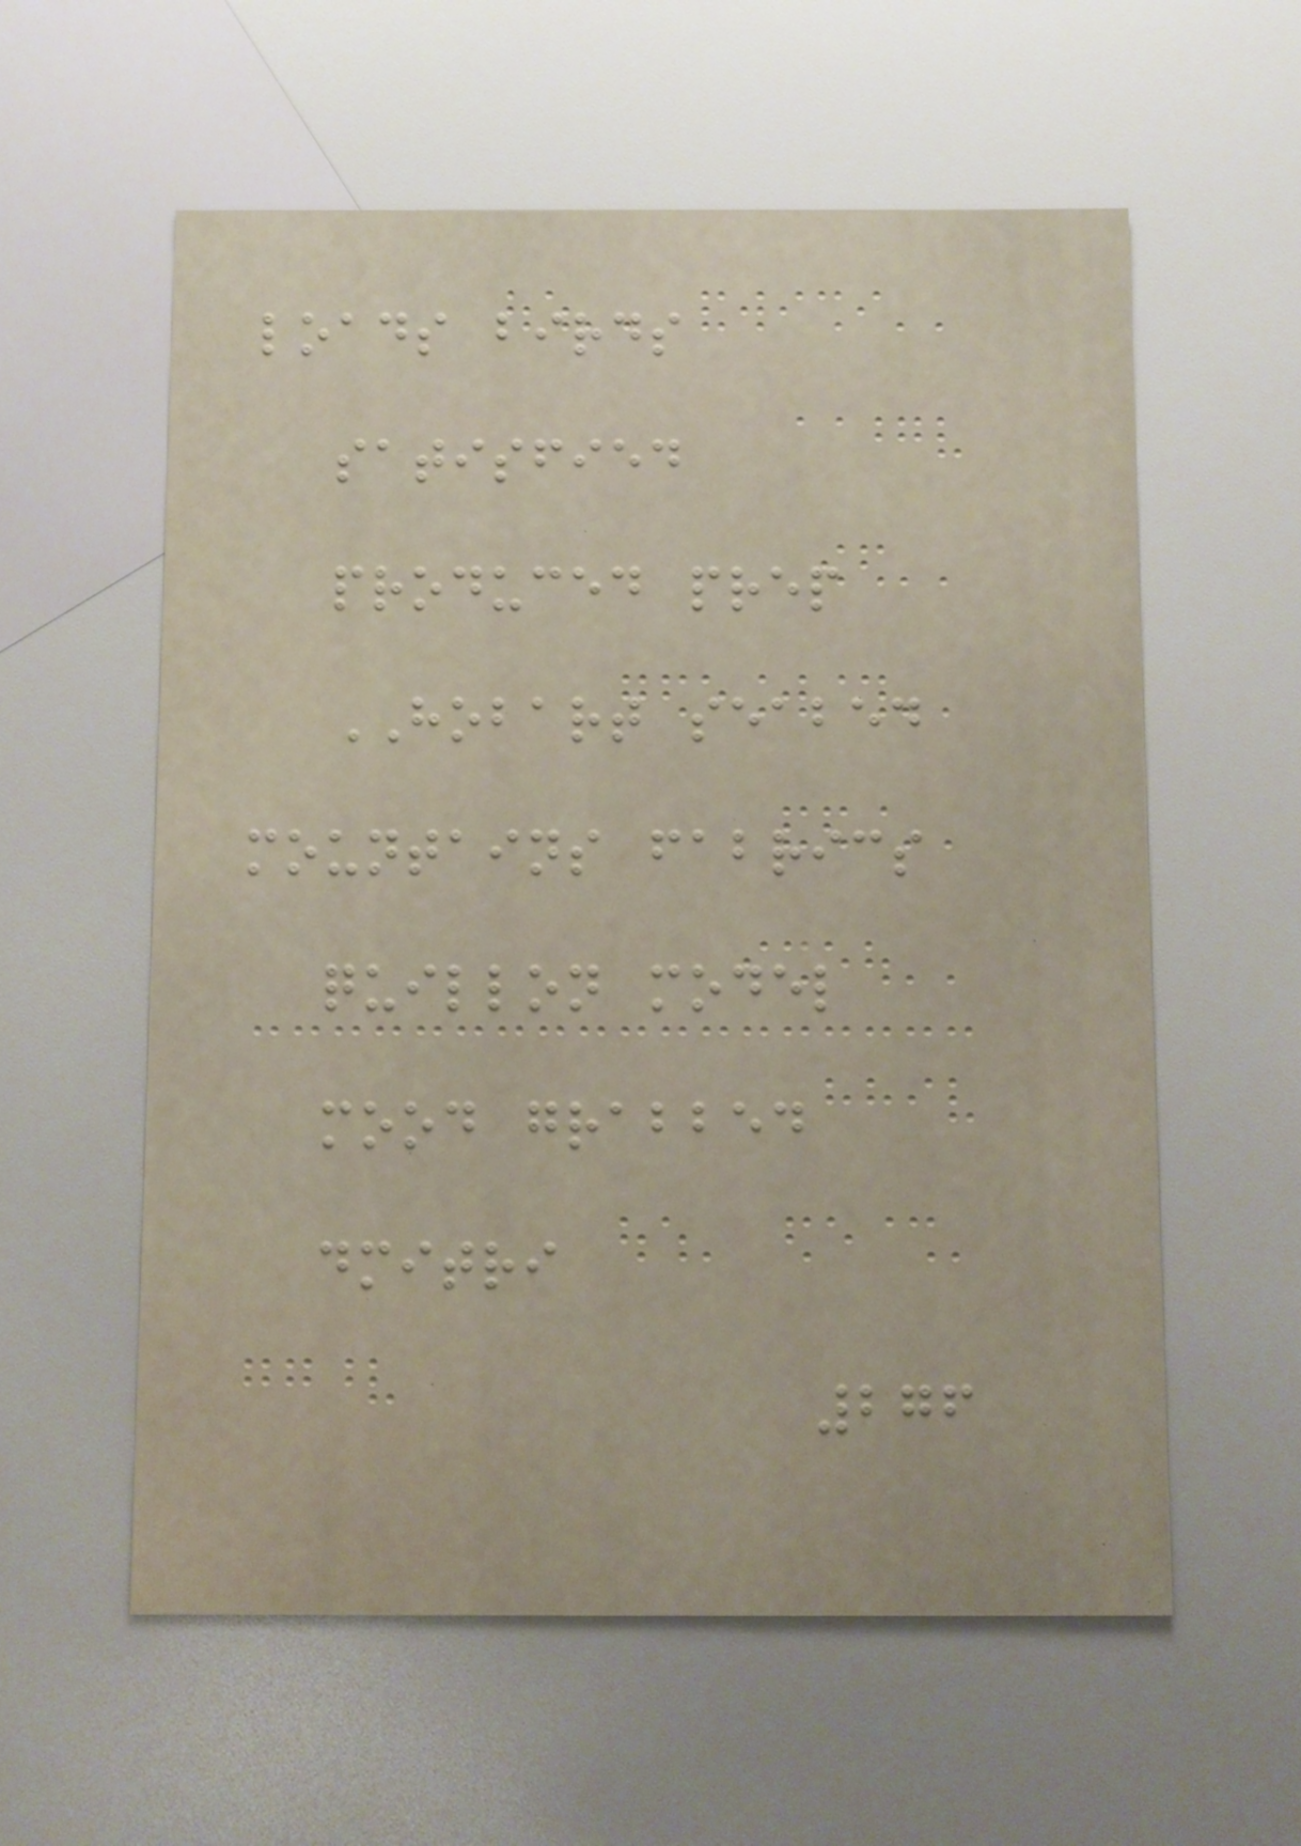loads birds
satisfied
produced prep
HOBART seabed
mountains fabrics
quillon model
mood grabbed
dmitri
276
